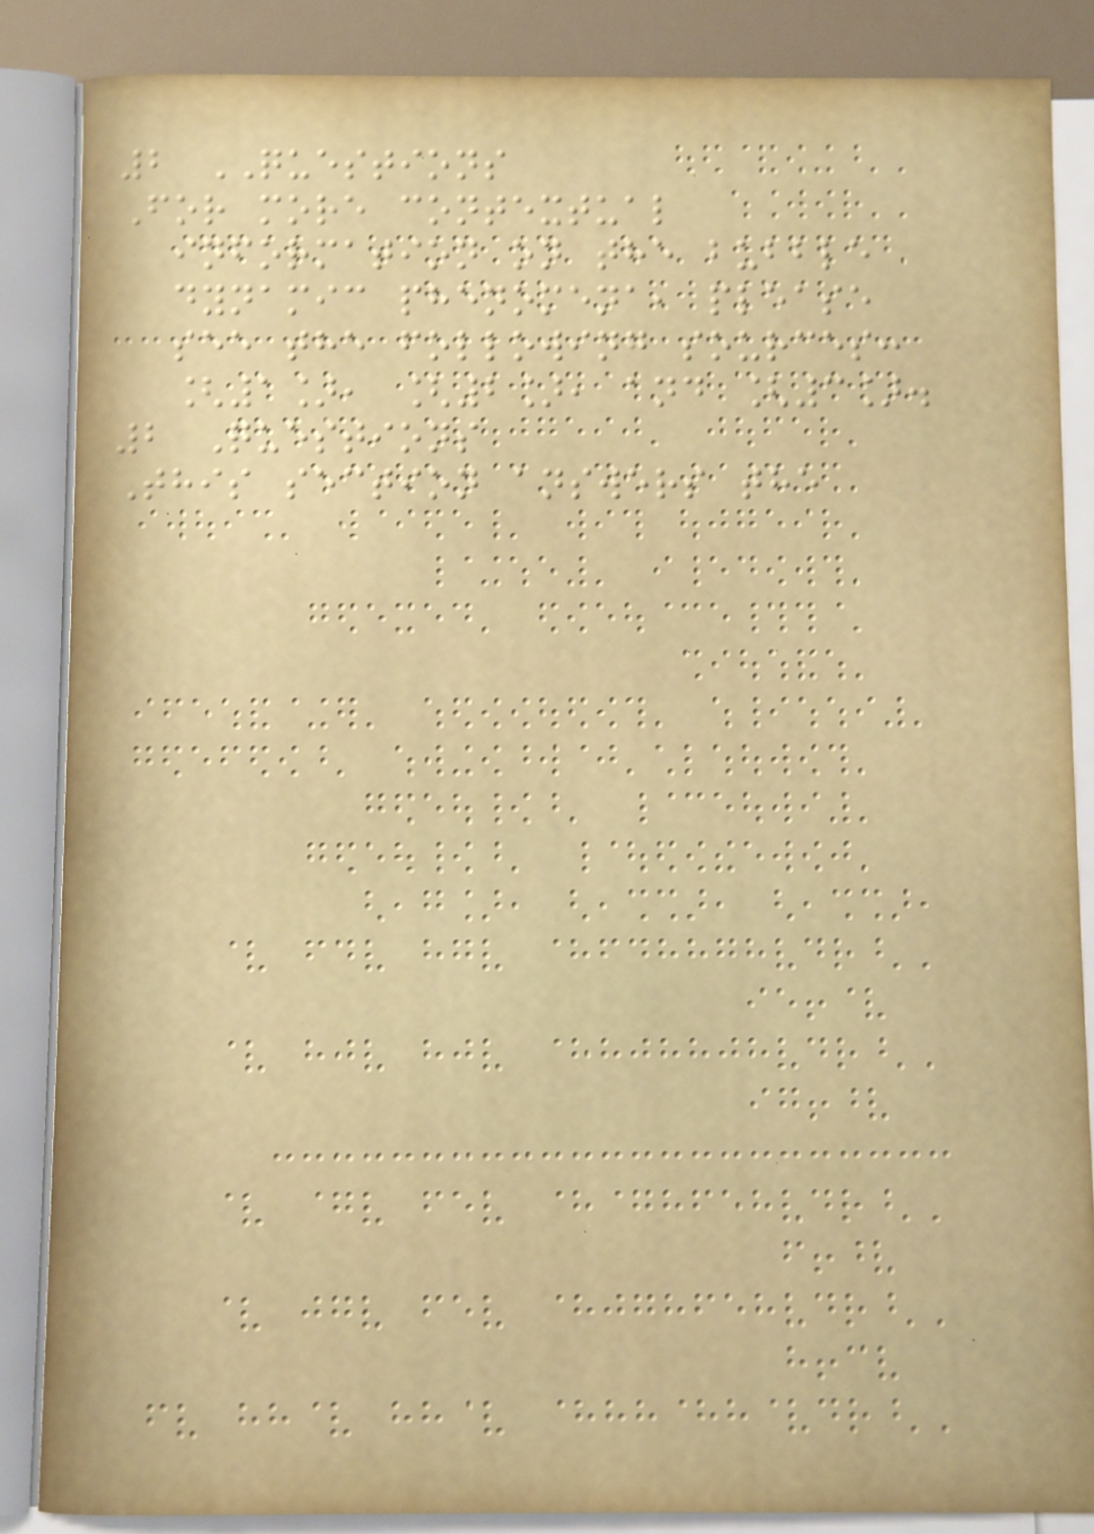2 QUESTIONS
For more contextual
information on the bubble
dynamic phenomena, please
see the following sources:
[1], [2], and [3].
2 Questions
This section answers the
